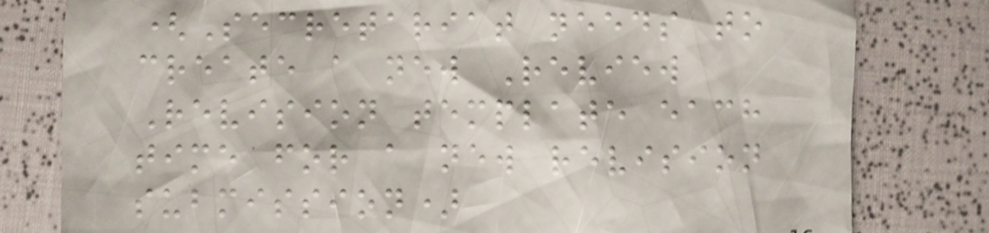(Secretariat needs to
create a new Review
Revision template each
time for a new revision
submission)
